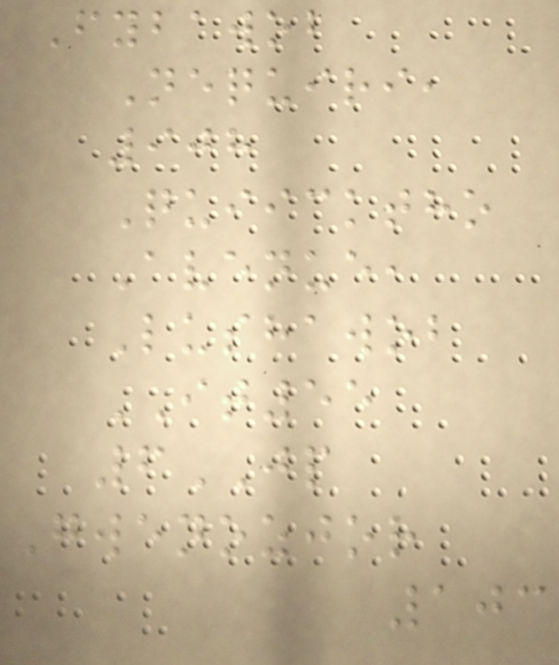Fybawob
Nequiri,
908
Quiicktho
Avenue,
Lushawob
IT55
6JP
Gwenozjor
103
